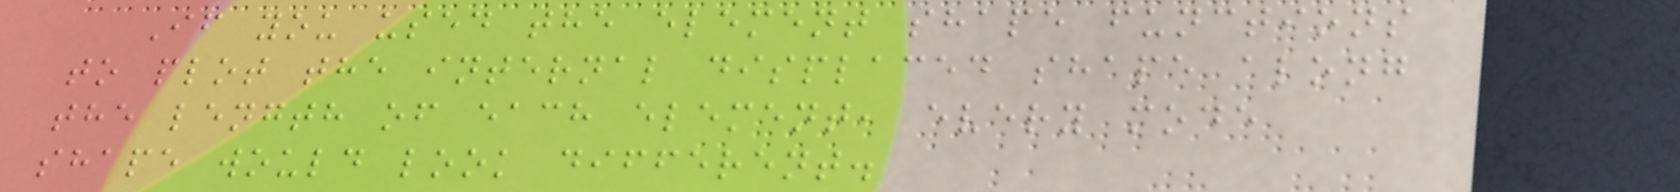If you used the element shape functions
to plot the internal displaced shape along
the length of each element, every mode
shape would look different.
